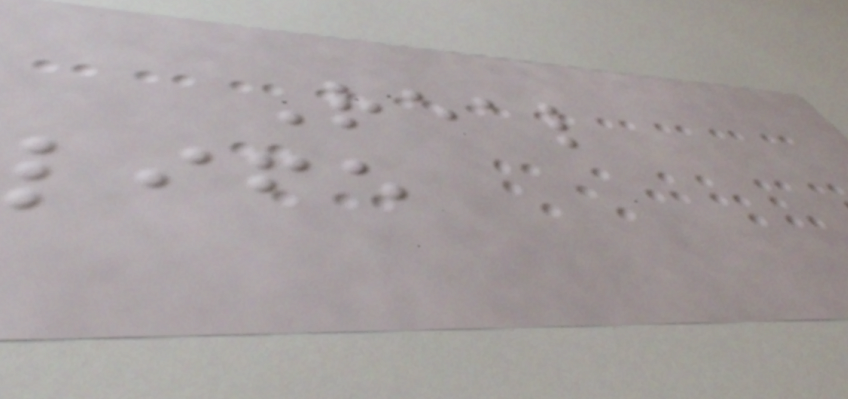Real
life
